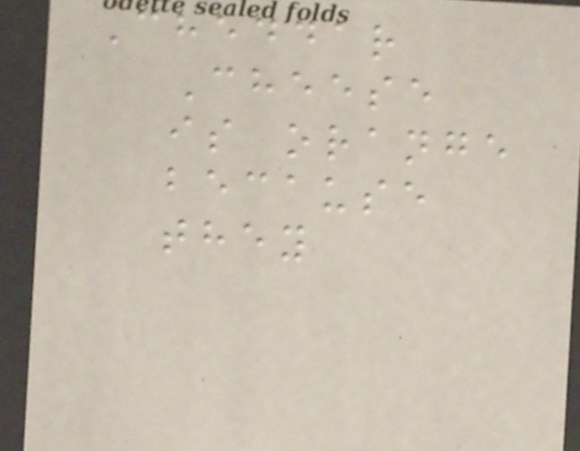Cheddar
Cheese
is orange
because
they
